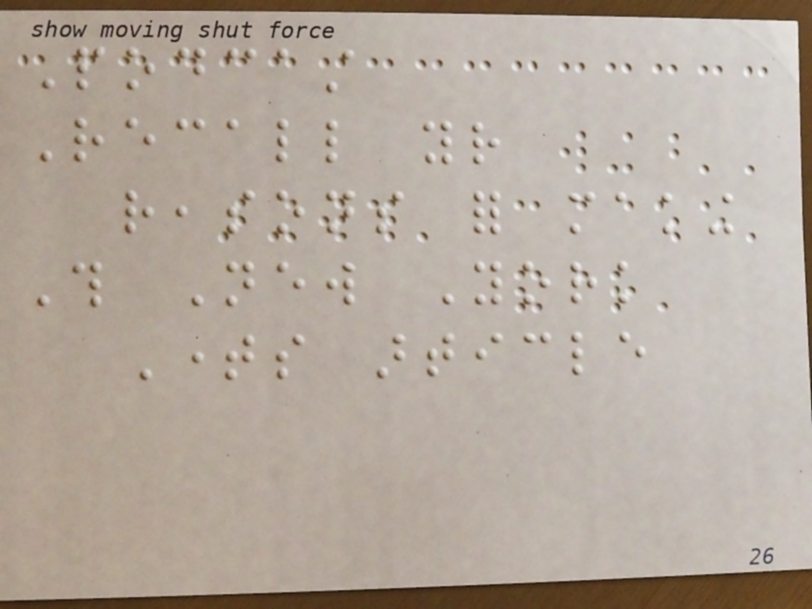Podcast
Recall your
reasons for making
This New York
Times article
